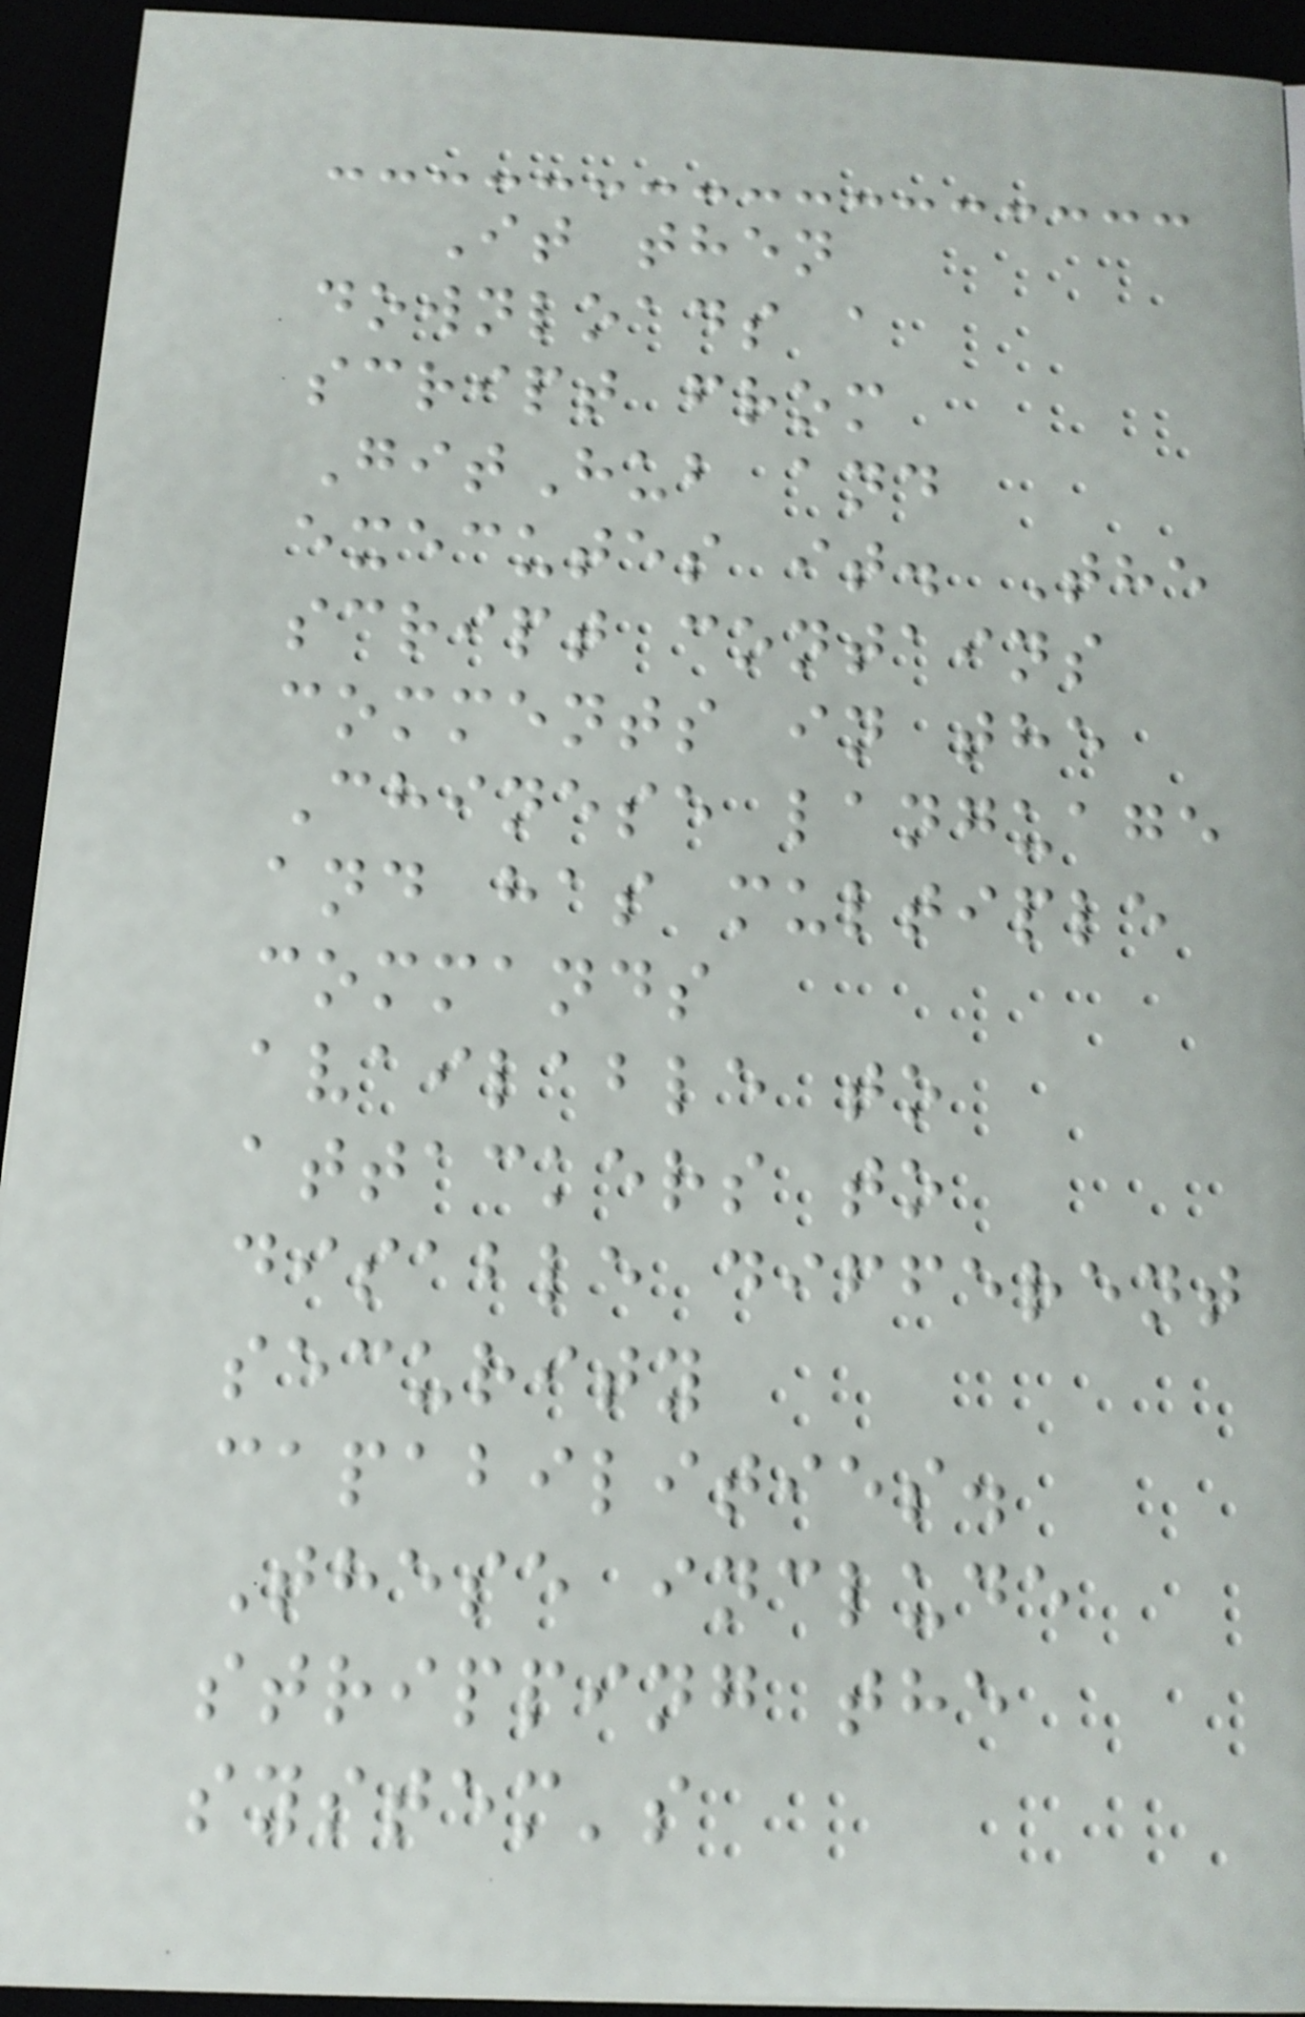It then
downloads a
script from
GitHub and
executes it. The
script contains
comments in the
Chinese language
and has multiple
commands
available to
attackers to
disable different
security
capabilities.
These include
stripping the
system's
